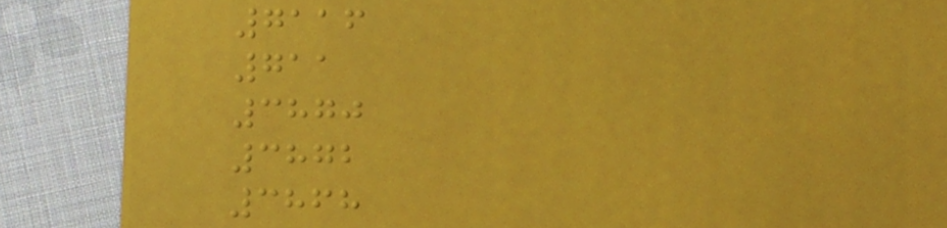7116
711
3870
3872
3868
